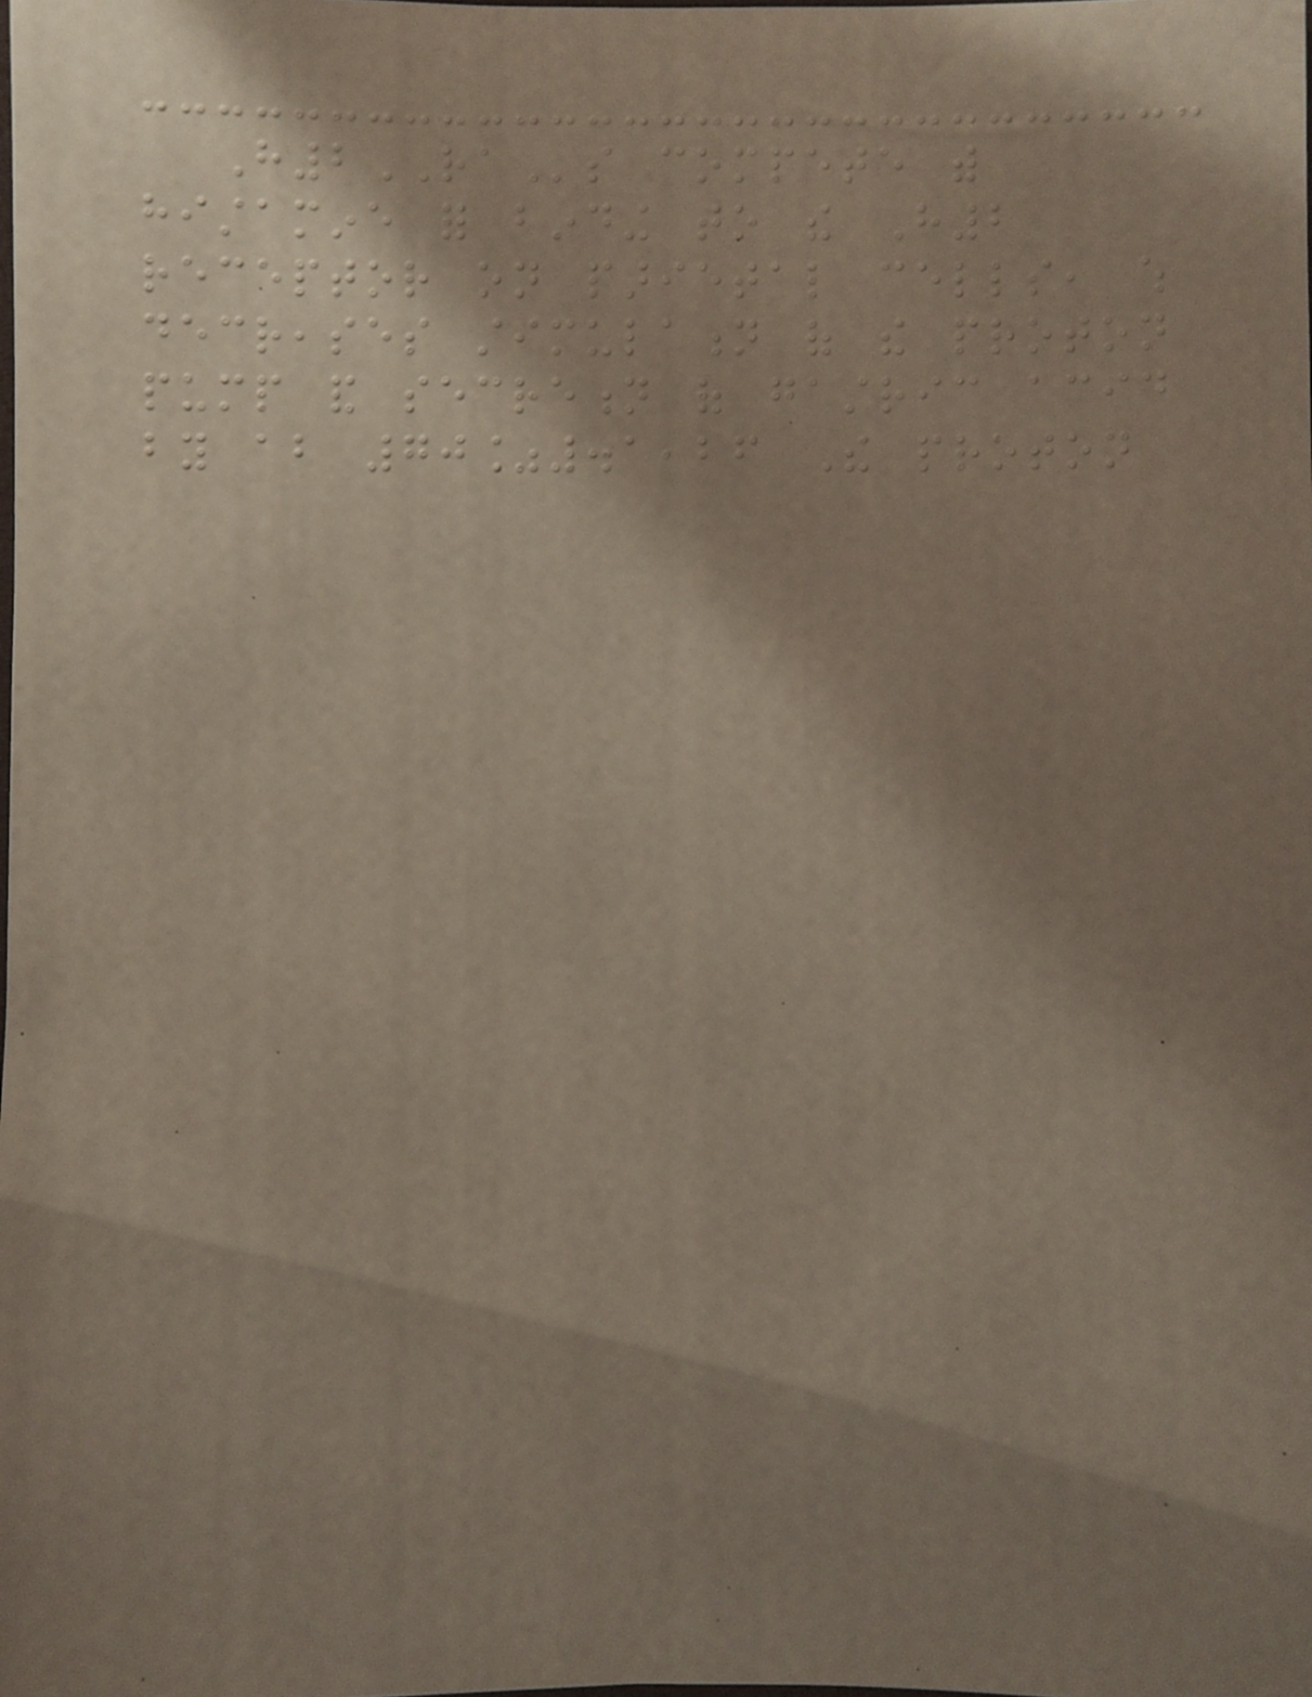H2RAs compete with
histamine for binding to the H2
receptor on parietal cells, which
decreases stimulation of the proton
pump and secretion of gastric acid
by about 70%.1,26 The proton
